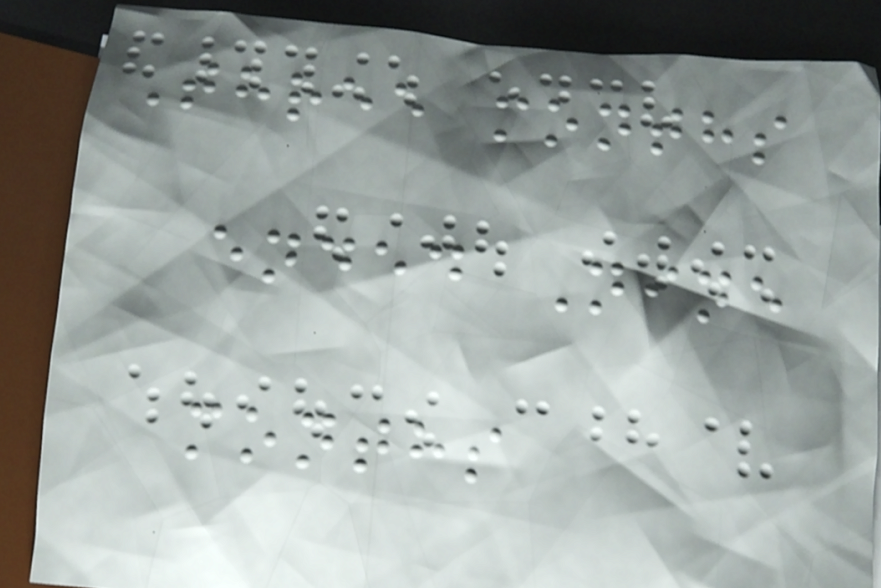Three months
ended Nine
months
